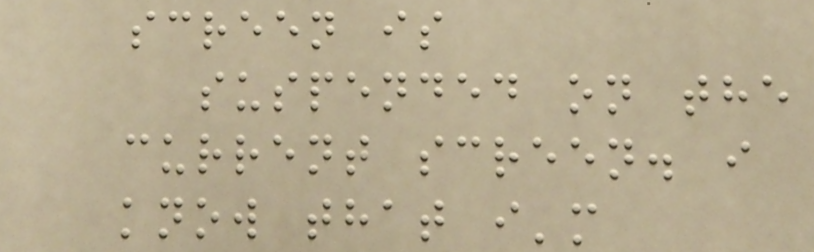screen is
suspended on the
current screen. i
know that i'm
